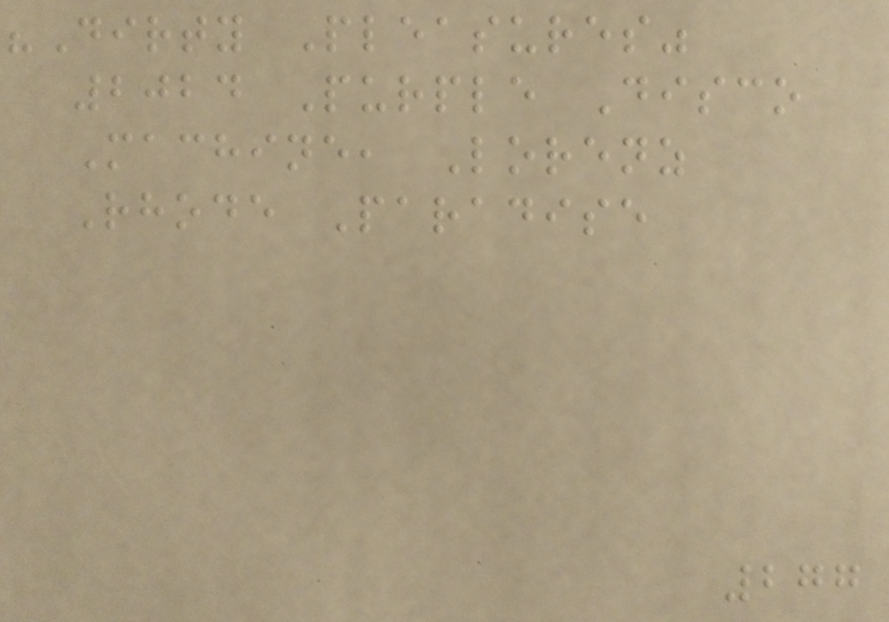"Dirty Pleasures"
2024 Purple Disco
Machine, Lorenz
Rhode Paradise
277
